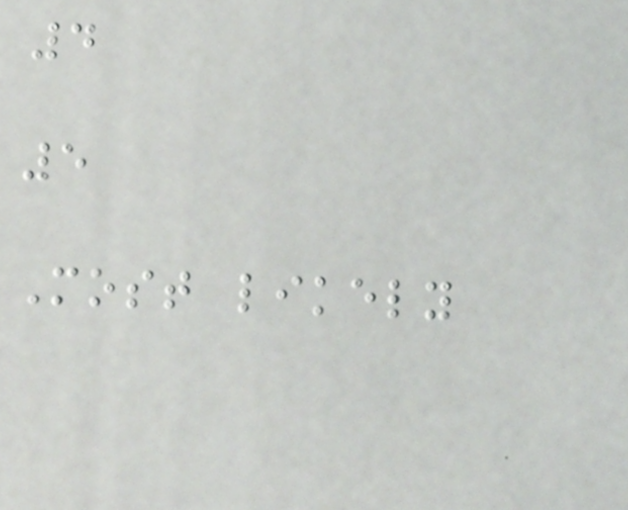4
5
Most likely
